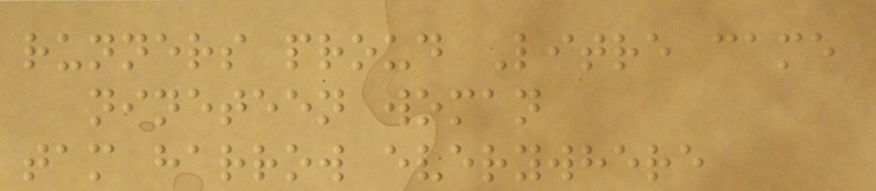runners proud Litre came
nineteen woman
tam harrow everywhere
